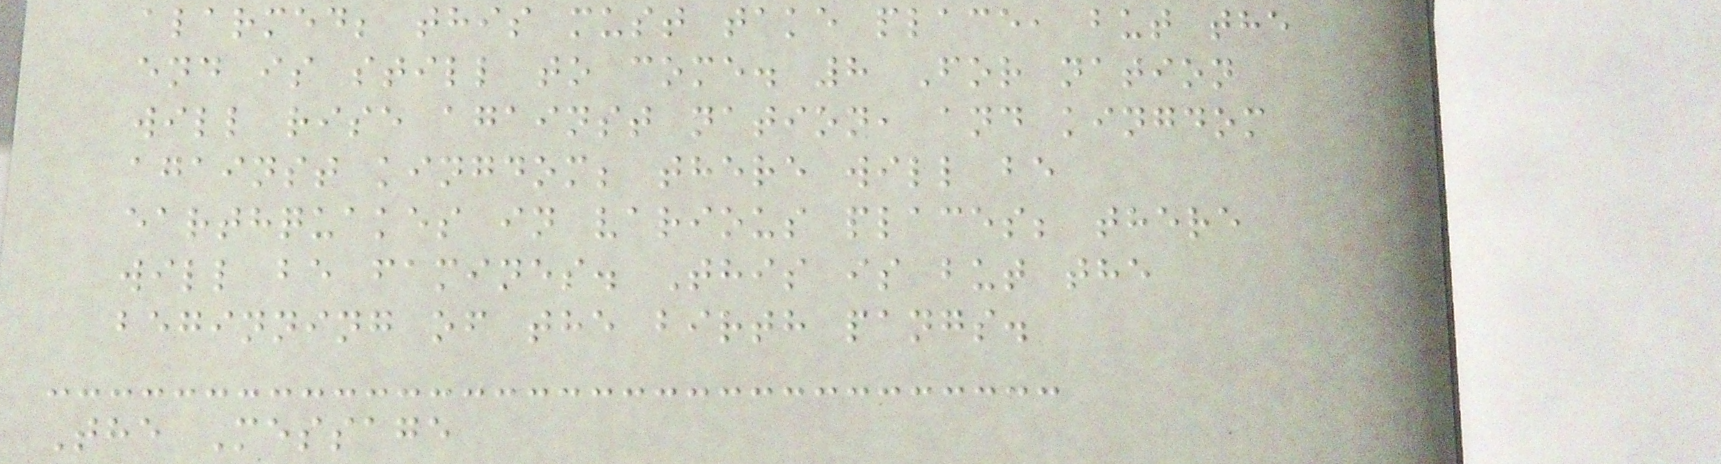alarmed; this must take place, but the
end is still to come. 8 For nation
will rise against nation, and kingdom
against kingdom; there will be
earthquakes in various places; there
will be famines. This is but the
beginning of the birth pangs.
The Message
